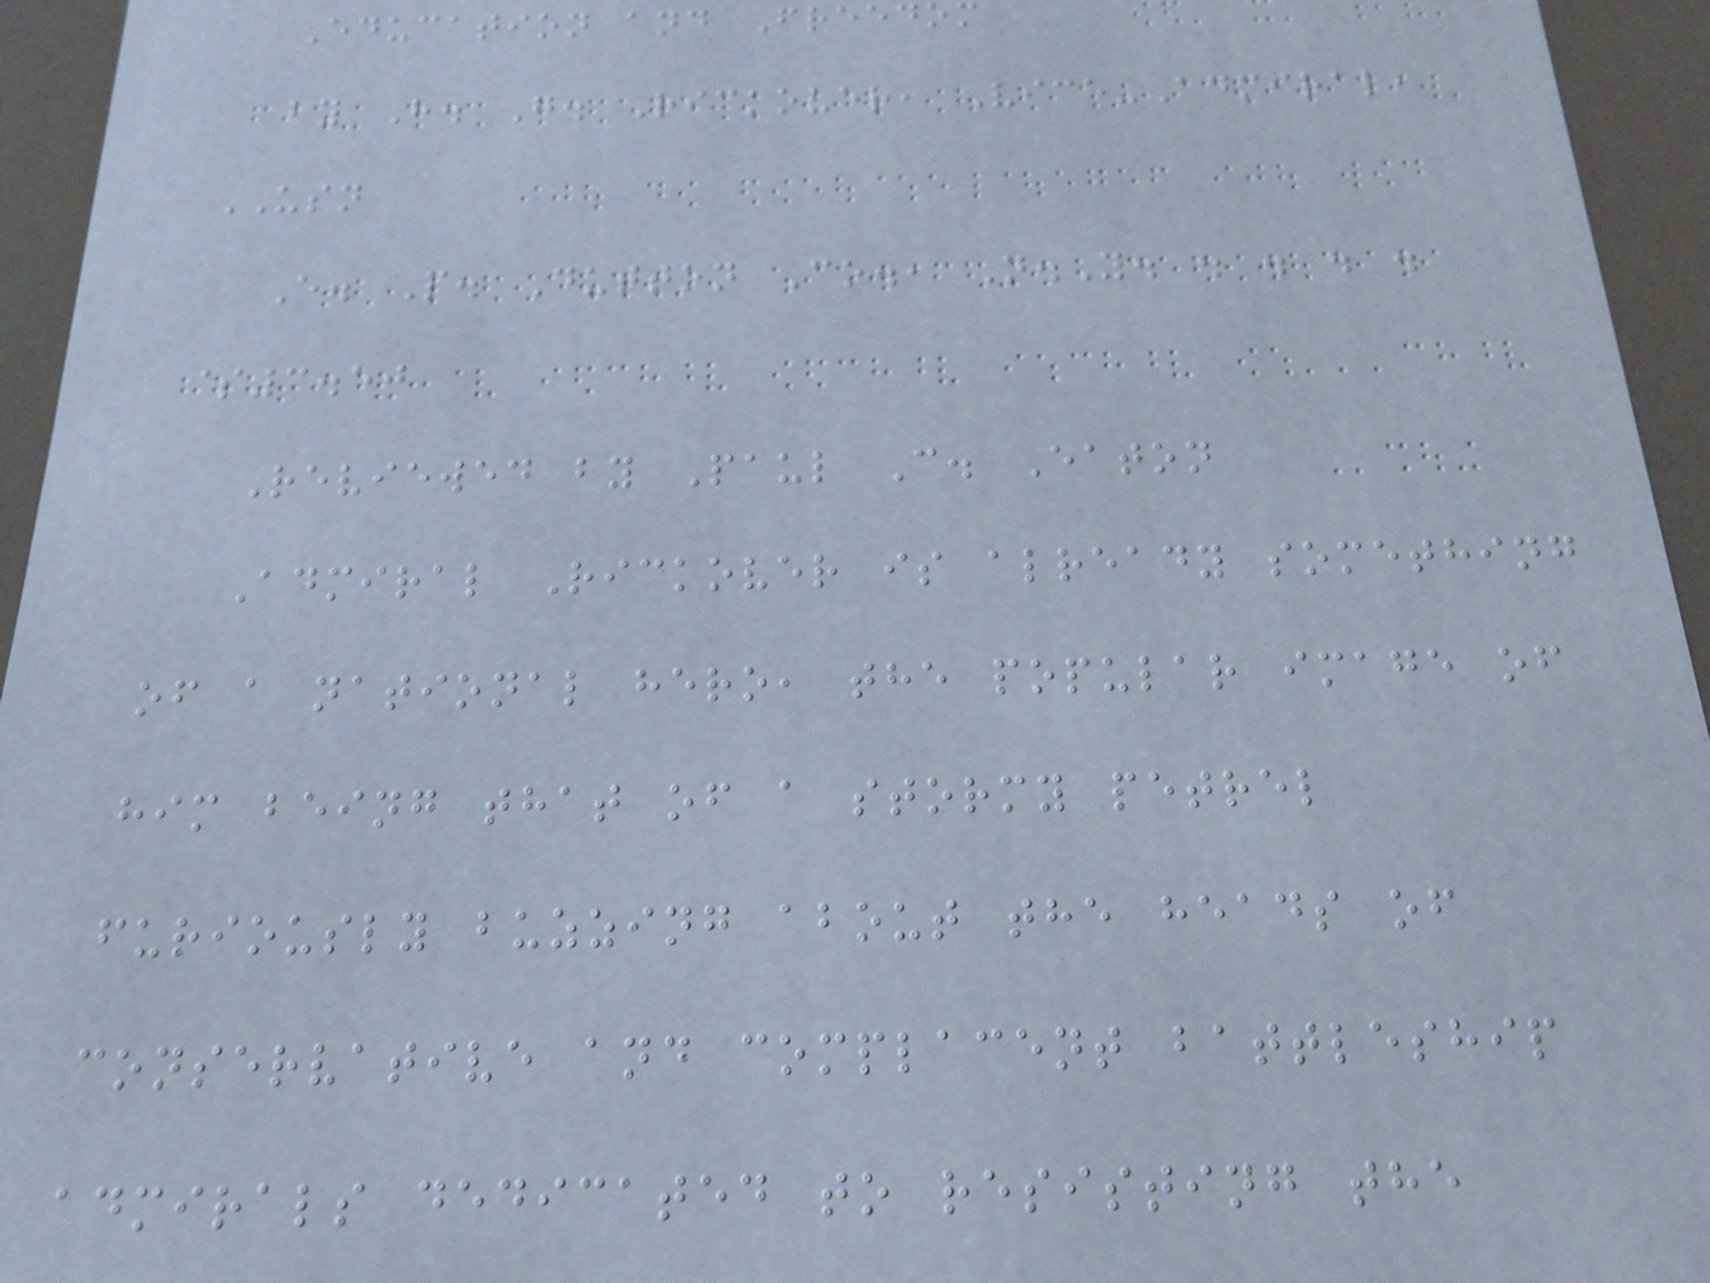Education and Freedo
by H. G. Rickover, Vice-Admiral,
USN
E. P. Dutton Co., N.Y. . . . .
$3.50
Reviewed by Paul C. Eaton
Admiral Rickover is already something
of a national hero, the popular image of
him being that of a stormy petrel
furiously buzzing about the heads of
conservative and complacent battleship
admirals dedicated to resisting the
